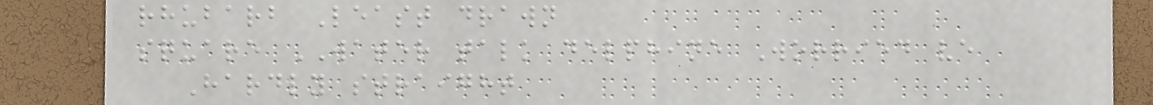rhubarb Least drawn
square WATER talk delphine Worried ve
Hardly straight
